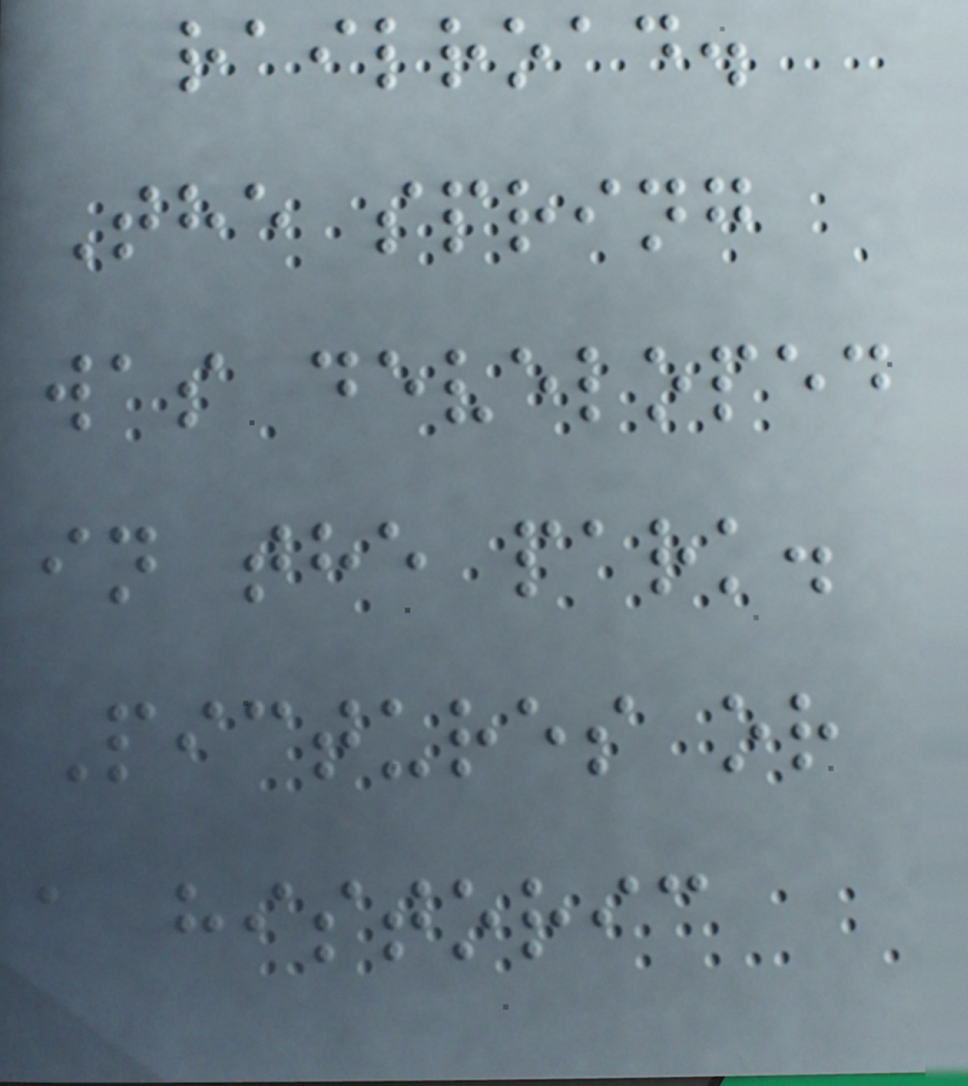railroad.
The spring
was developed
in the park.
Pictures or
a historic
